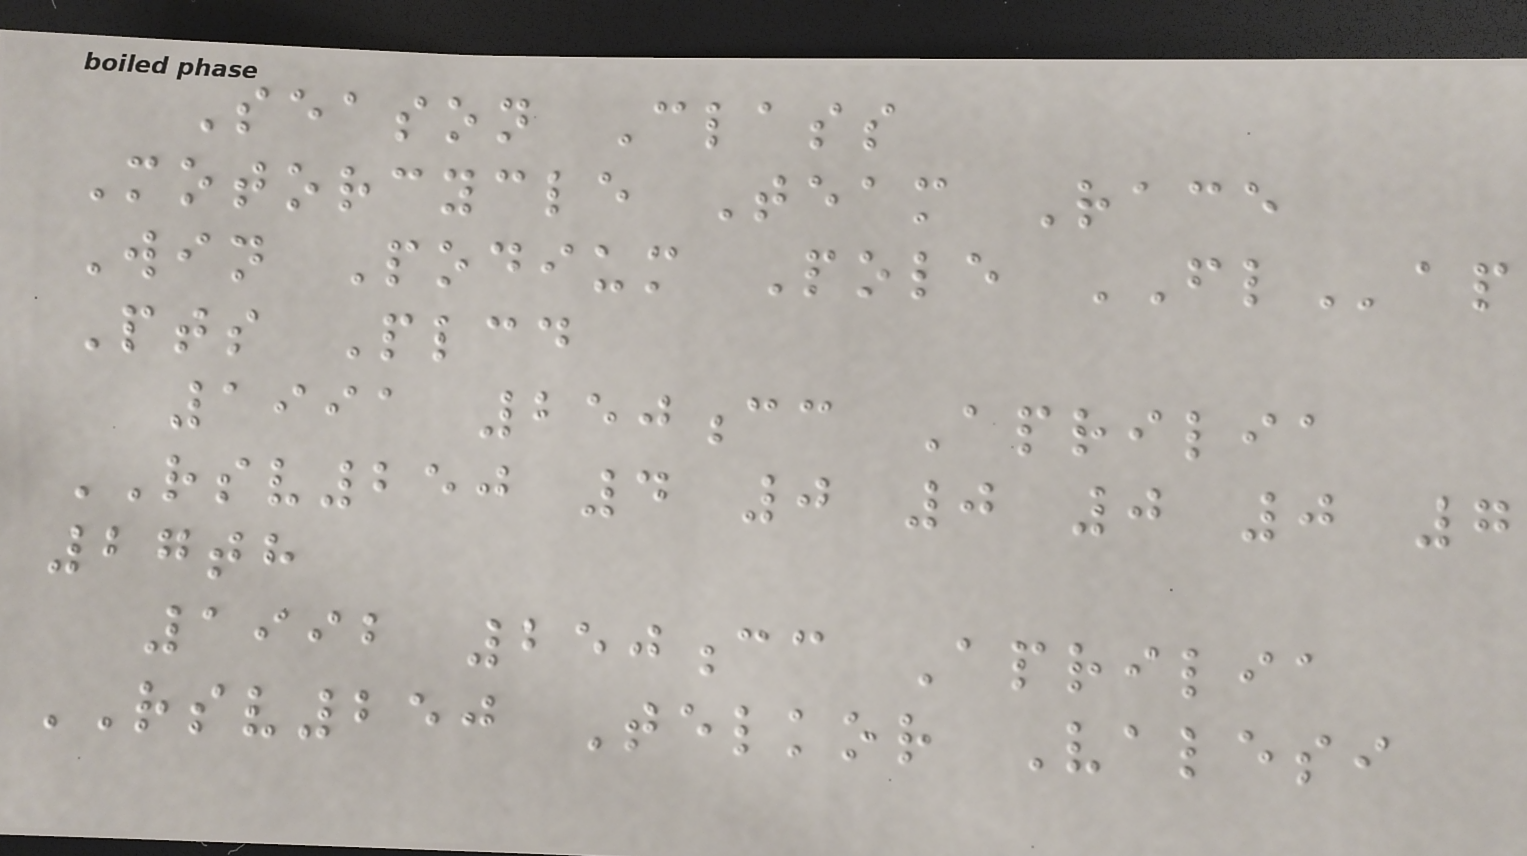Season Class
Motorcycle Team Race
Win Podium Pole FLap
Pts Plcd
1991 250cc Aprilia
RSV250 4 0 0 0 0 7
27th
1992 250cc Aprilia
RSV250 Telkor Valesi
